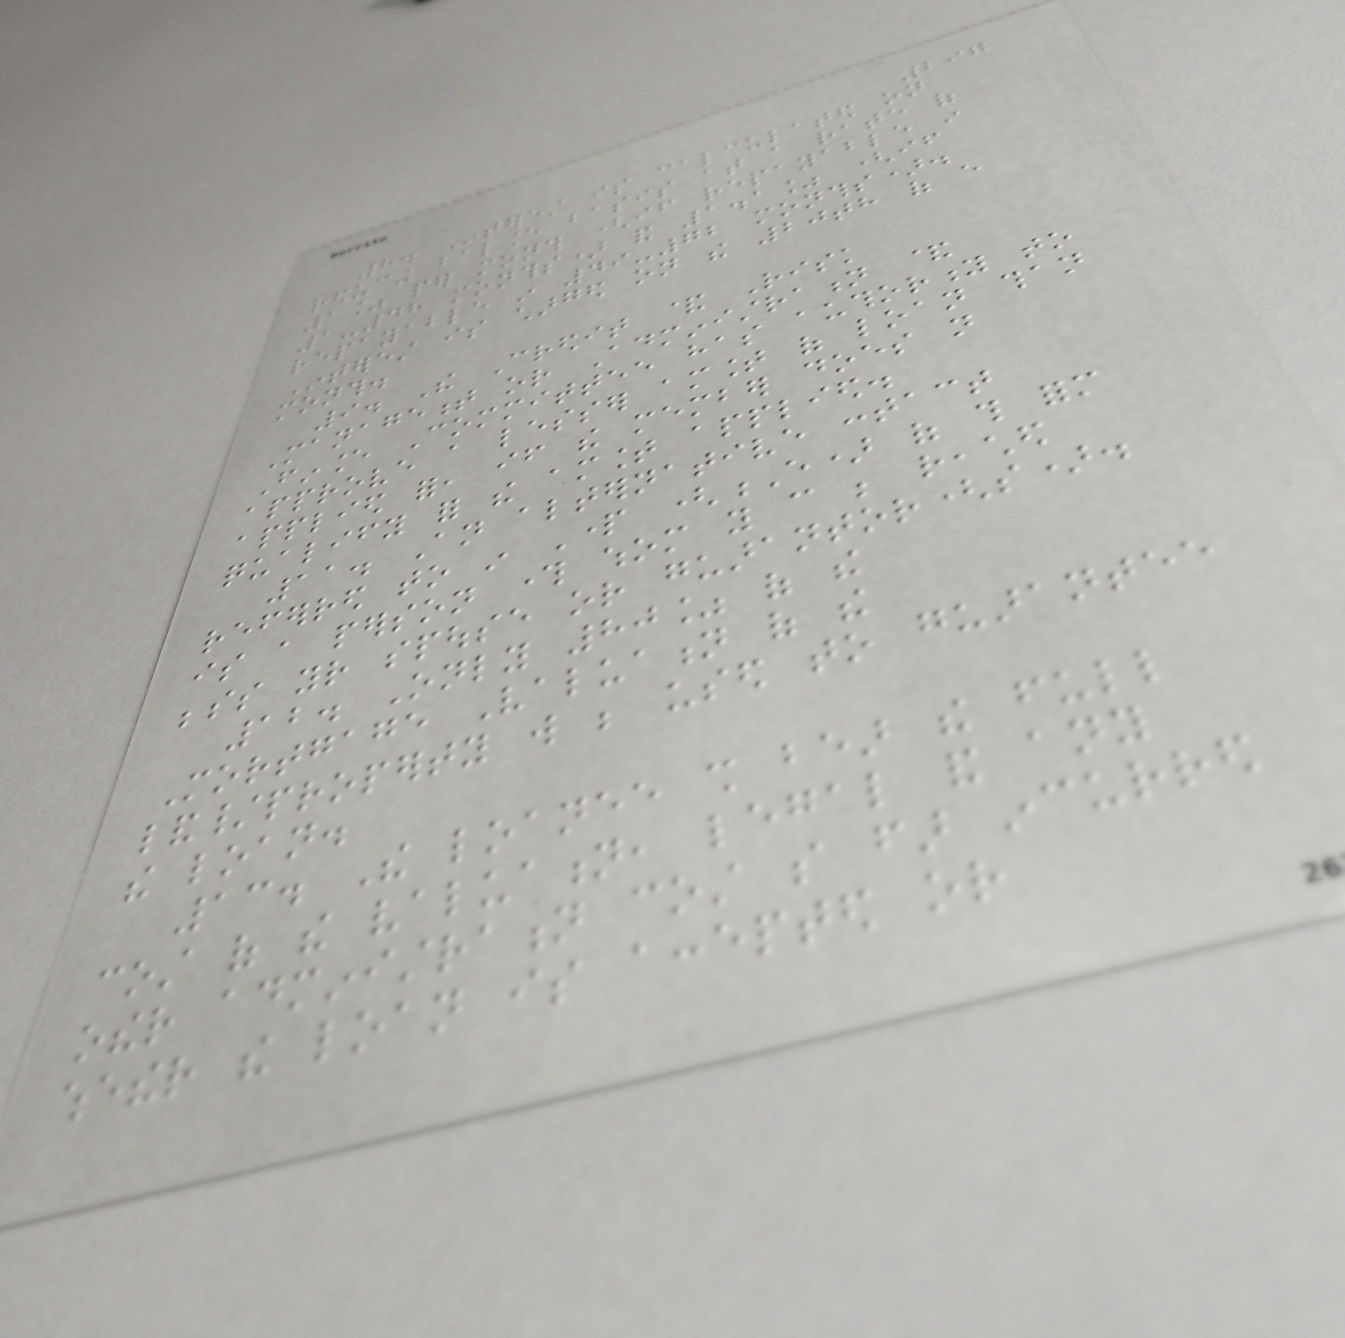297
8. Interest is calculated on
reducing balance basis at a rate of
1% per month (if repayable in
1-48 months) and 1.1% (if
repayable in 49-72 months).
Interest is charged on the 20th of every
month.
9. The Credit & Risk
Management or Administration &
Finance Committee has authority to
approve a lesser amount of loan than
applied for, if the member does not
qualify for the amount applied.
11. An alternative contact
referred to in Part (E) of this form
is a person through whom you can be reached
besides your spouse or guarantor(s).
12. Only 80% of the
Mortgage Valuation of the
land/property will be used to guarantee
the loan.
13. The loanee shall bear the full
cost of the valuation, legal and any
other administration cost so far incurred
whether the loan is accepted or
